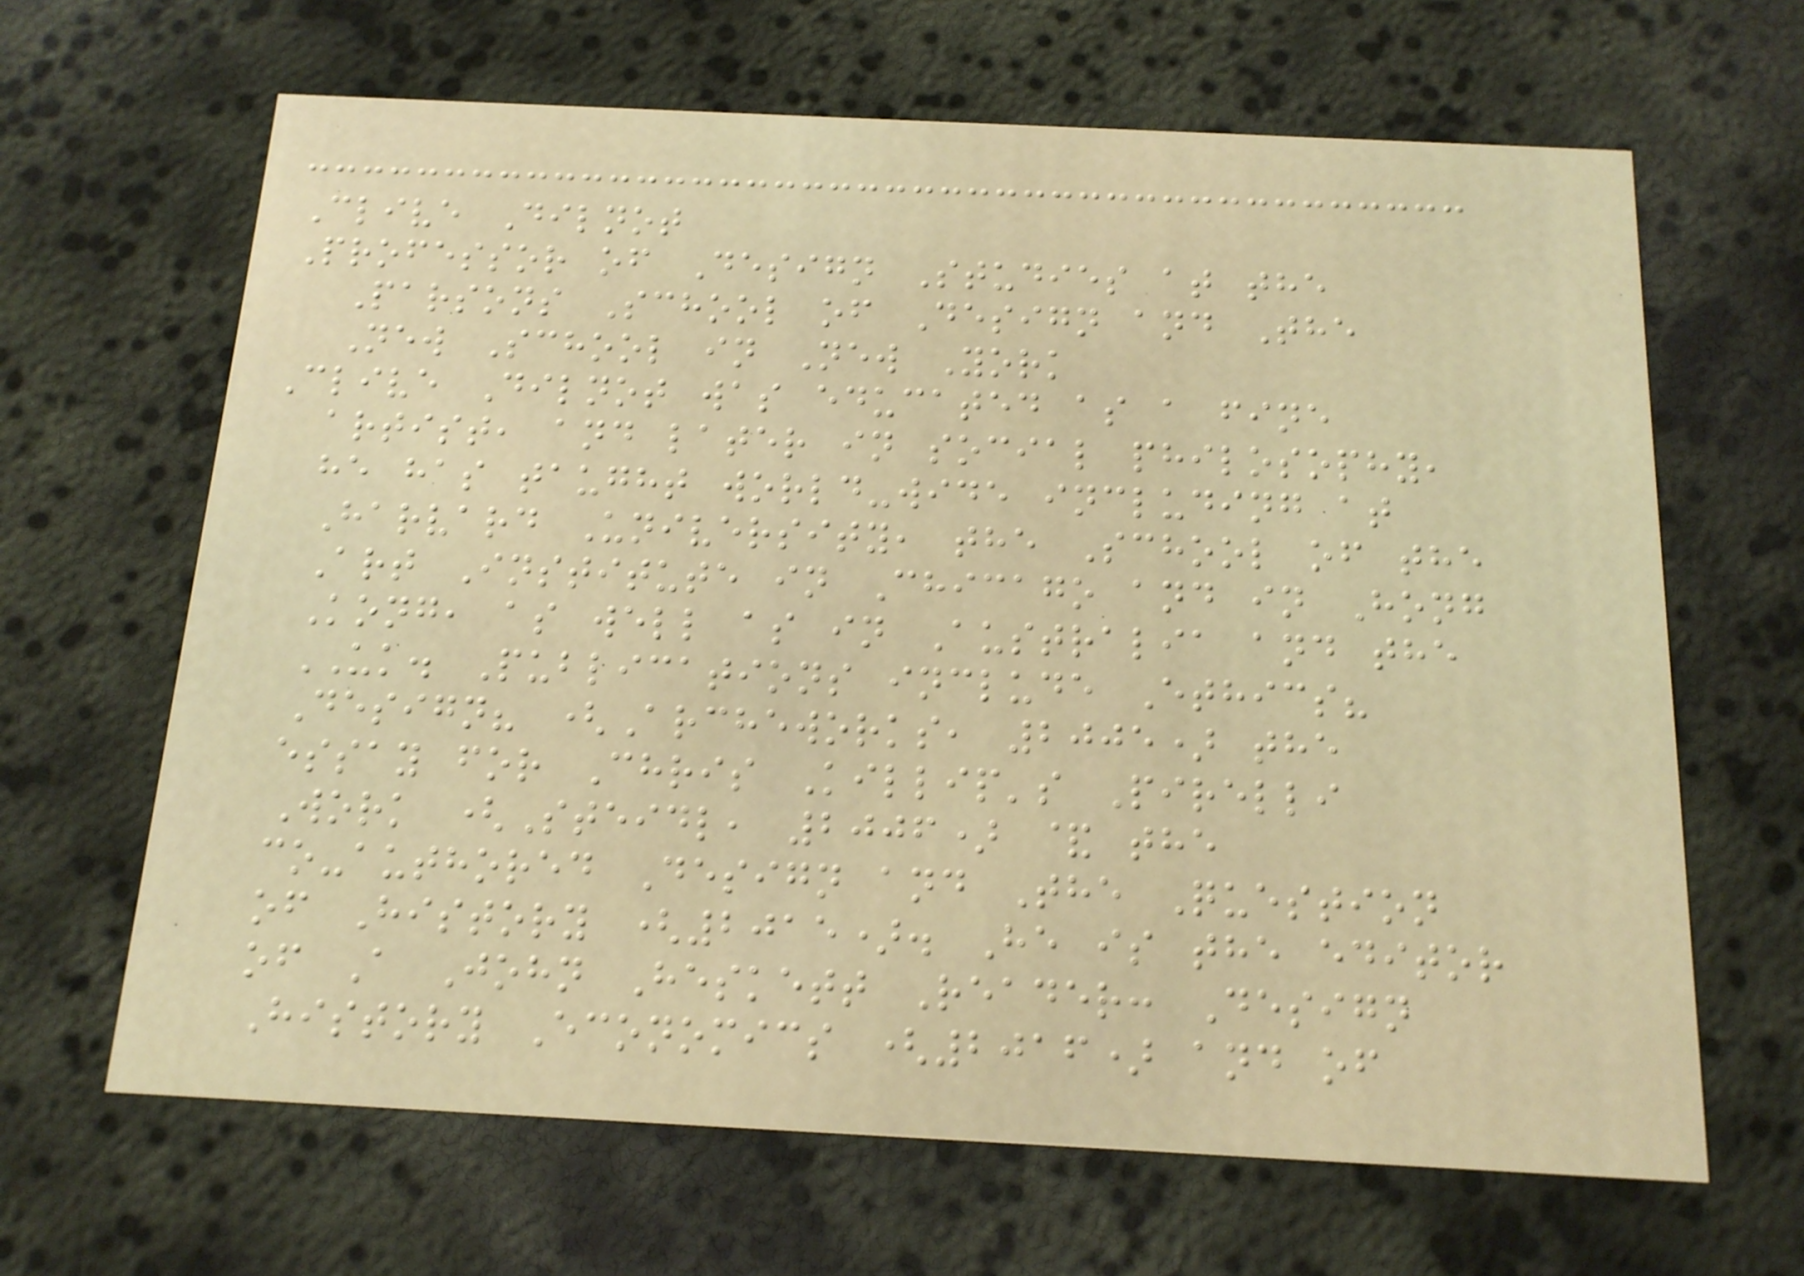Clive Dilnot
Professor of Design Studies at the
Parsons School of Design and The
New School in New York
Clive Dilnot was educated as a fine
artist, and later in social philosophy,
he has taught world-wide including at
Harvard University, the School of the
Art Institute in Chicago and in Hong
Kong, as well as in Australia and the
UK. Publications include Ethics?
Design? (Archeworks, 2005) the
essay for Chris Killip's Pirelli
Work (Steidl, 2006) & the
co-authored Design and The Question
of History (2015). He is the editor
of A John Heskett Reader: Design
History Economics (2016) and of
